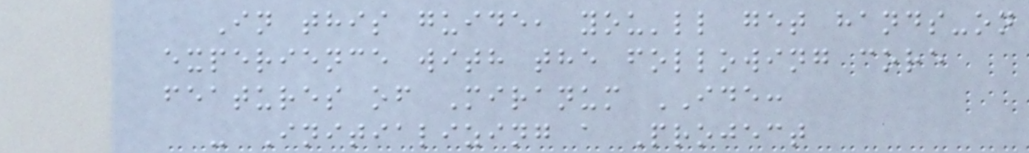In this guide, you'll get hands-on
experience with the following core
features of Miranum IDE:
- Initializing a Project
